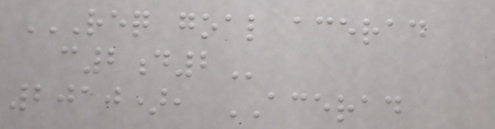REQ GOAL ACERAD
C2D2
2010), ACERAD
